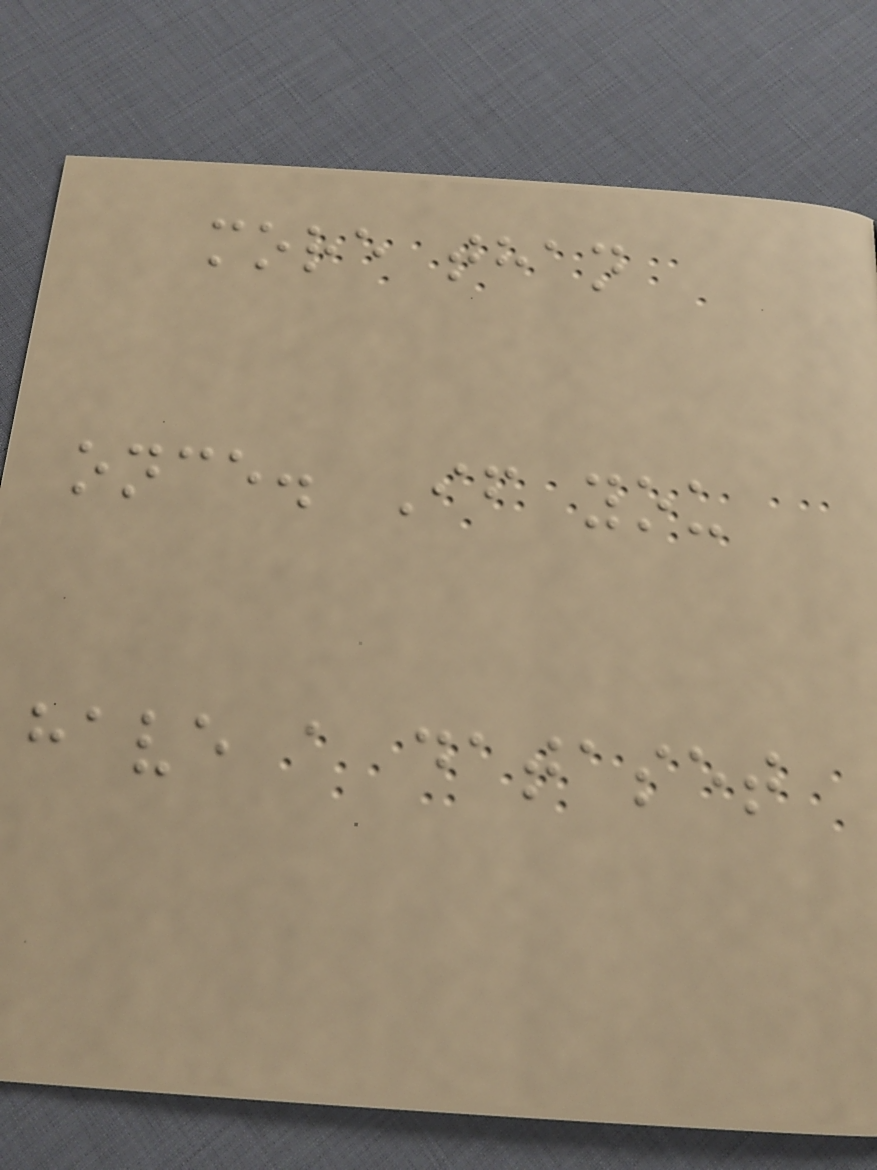more than
once. If you
have a dataset
